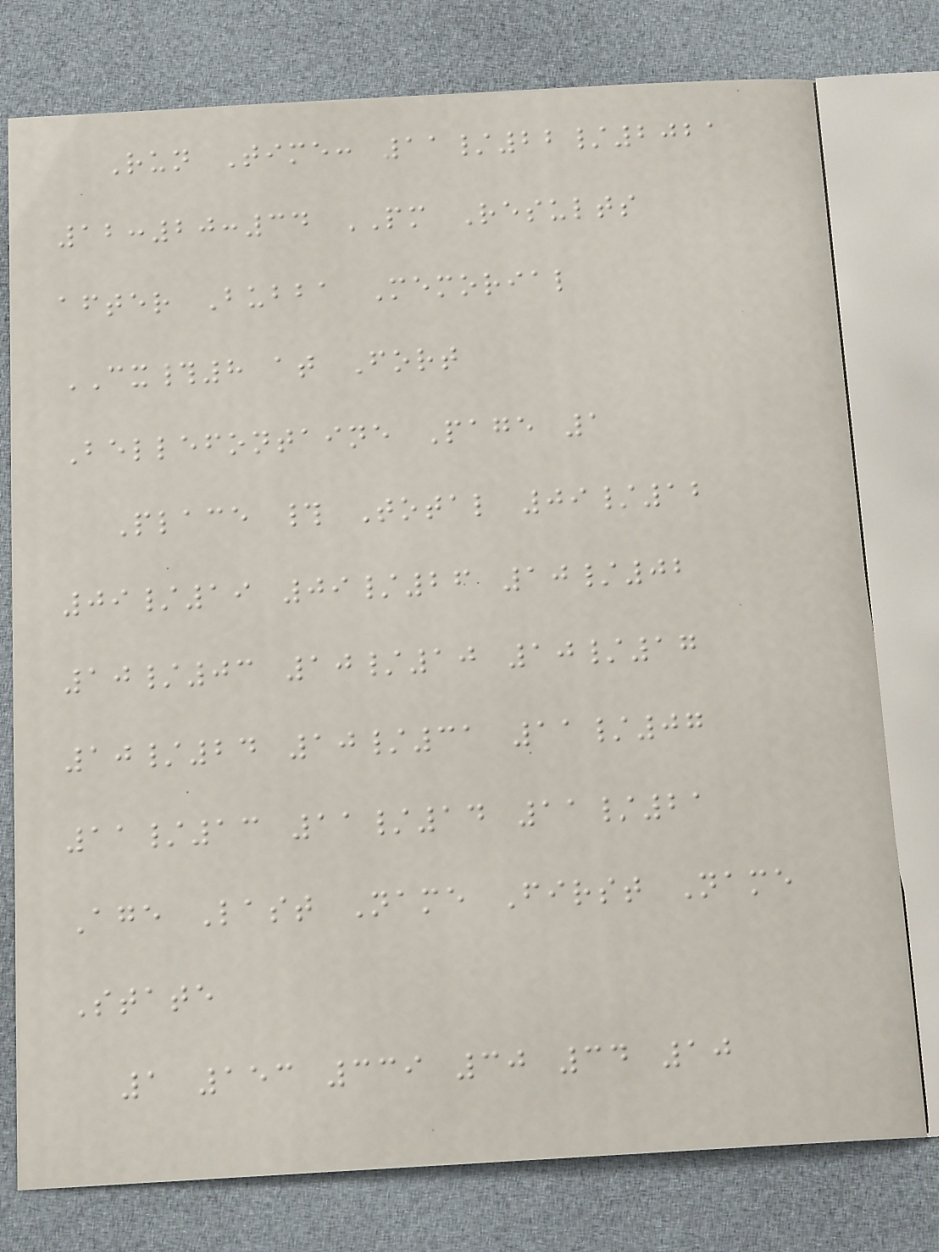Run Time: 11/22/2021
12:20:34 PM Results
after Bubba Memorial
CX#8 at Fort
Bellefontaine Page 1
Place # Total 09/12
09/19 09/26 10/02
10/03 10/10 10/17
10/24 10/31 11/07
11/13 11/14 11/21
Age Last Name First Name
State
1 153 339 30 34 10
